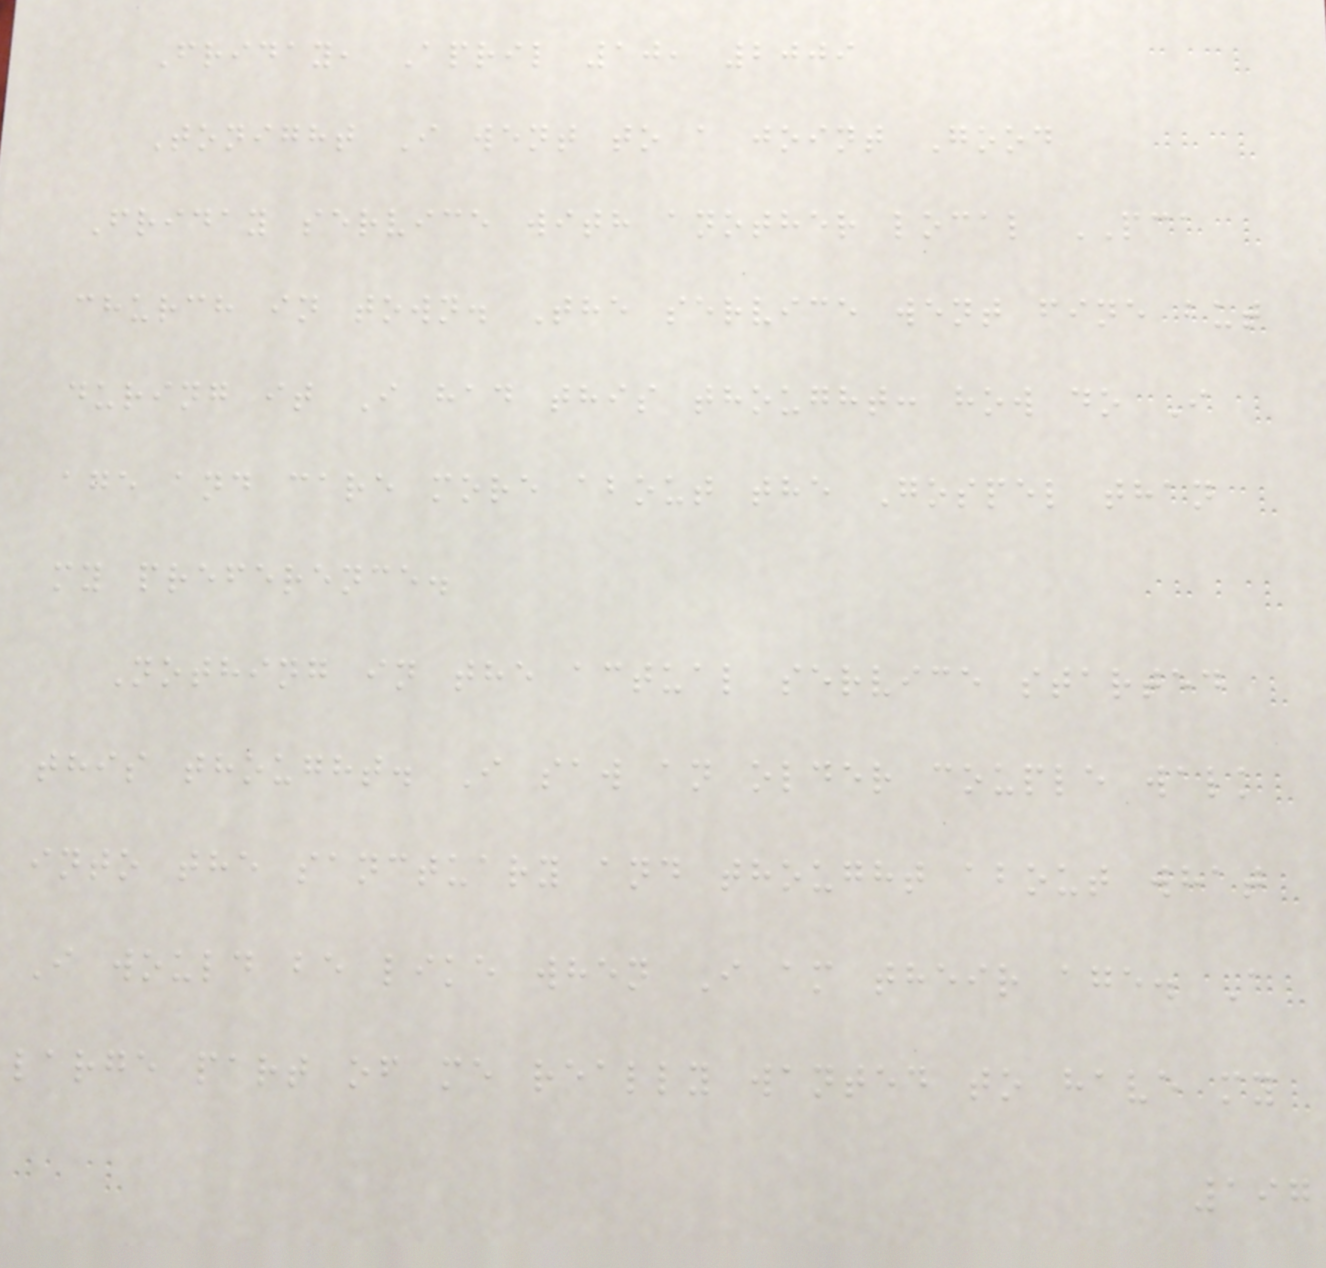Friday, April 10, 2009
Tonight I went to a joint Good
Friday service with another local PCA
church in town. The service went fine but
during it I had this thought: how do I
age and care more about the Gospel than
my preference.
Nothing in the actual service started
this thought. I saw an older couple walk
into the sanctuary and thought about what
I would be like when I am their age. A
large part of me really wanted to have my
197
